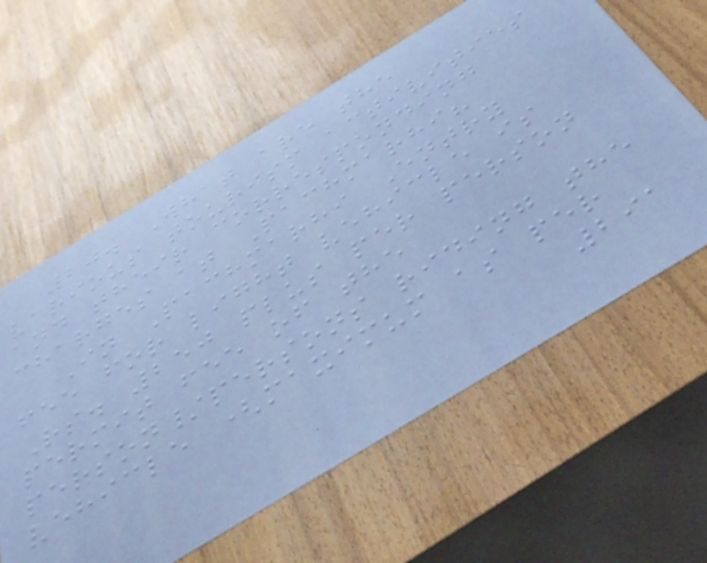20. What are the
various tourism activities
and their corresponding
charges at Pachmarhi?
In Pachmarhi Entry
fee for light vehicle is
Rs. 250 plus per person
permit fee of the
person/persons riding the
vehicle (maximum as per
291
